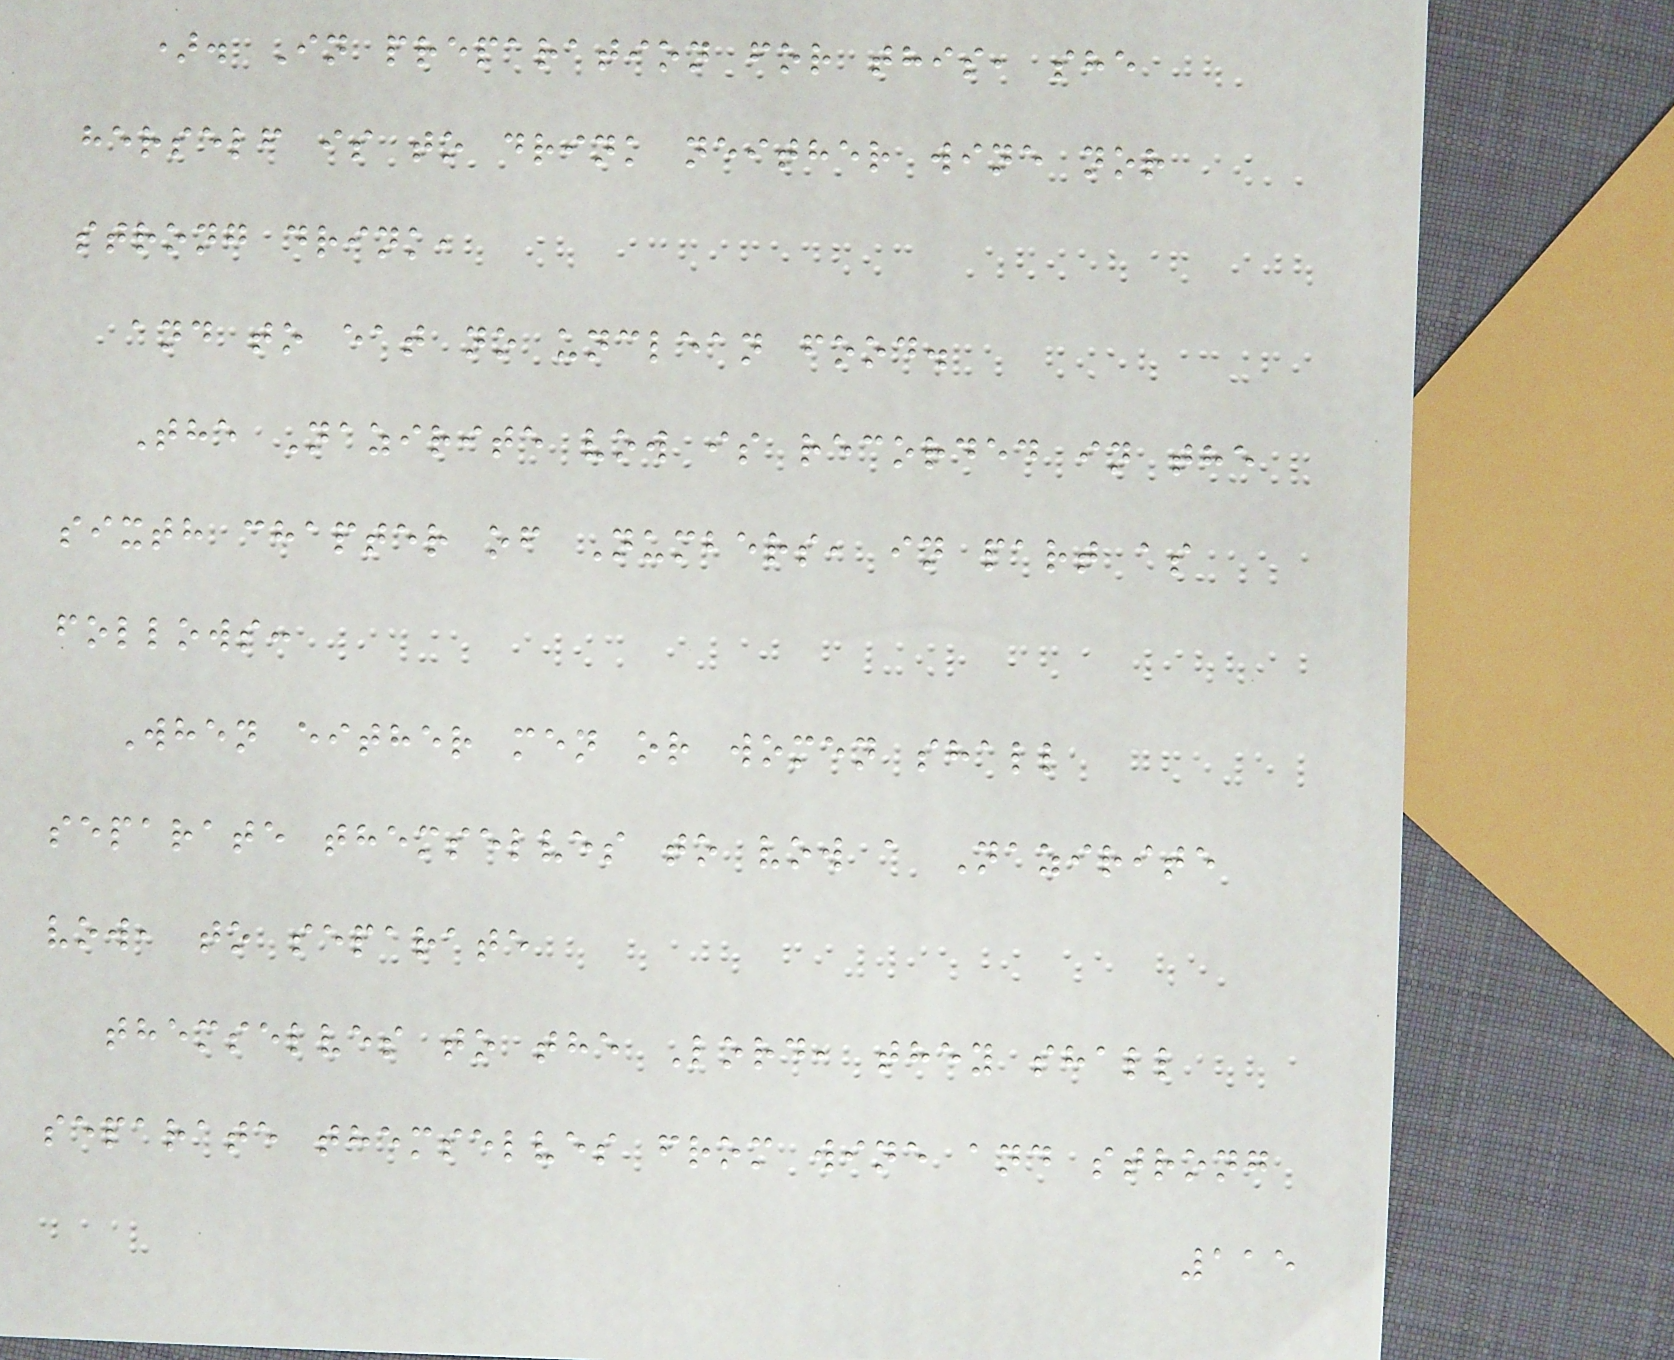). In preparation for this, she
herself is to drink neither wine nor
strong drink,
and to eat no unclean food.
The Nazirite vow is recorded in the
sixth chapter of Numbers, in part as
follows:
When either men or women shall
separate themselves to vow a Nazirite
vow, to separate
themselves to the Lord, they shall
separate themselves from wine and strong
115
